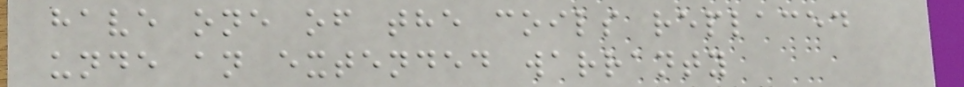have one of the coils replaced
unde an extended warranty
